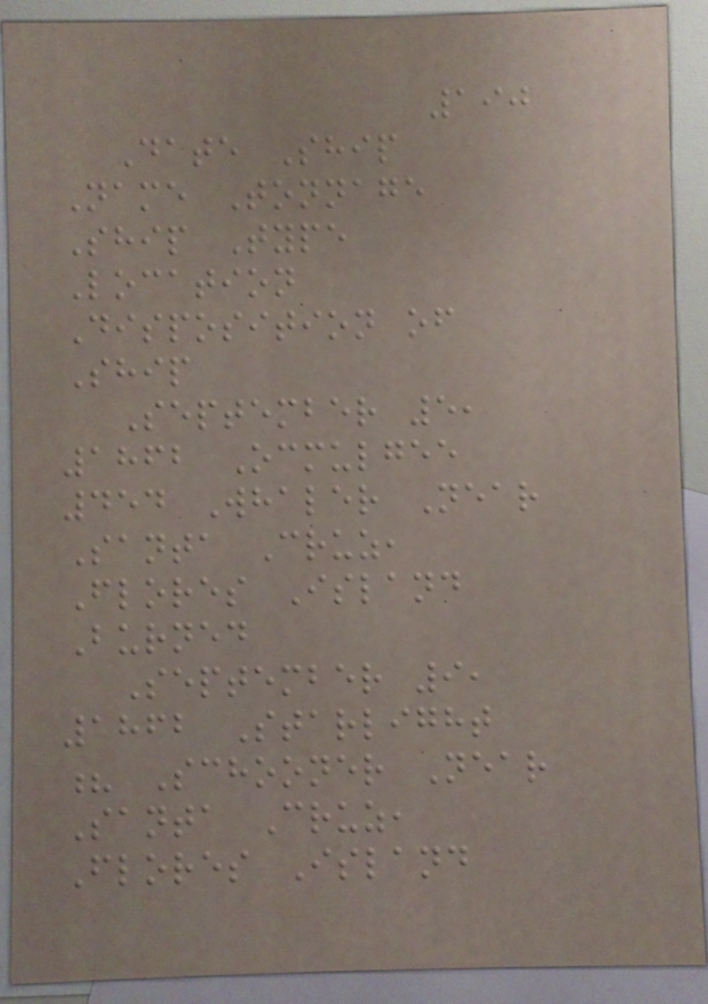190
Date Ship
Name Tonnage
Ship Type
Location
Disposition of
Ship
September 5,
1862 Ocmulgee
454 Whaler Near
Santa Cruz,
Flores Island
Burned
September 9,
1862 Starlight
? Schooner Near
Santa Cruz,
Flores Island
